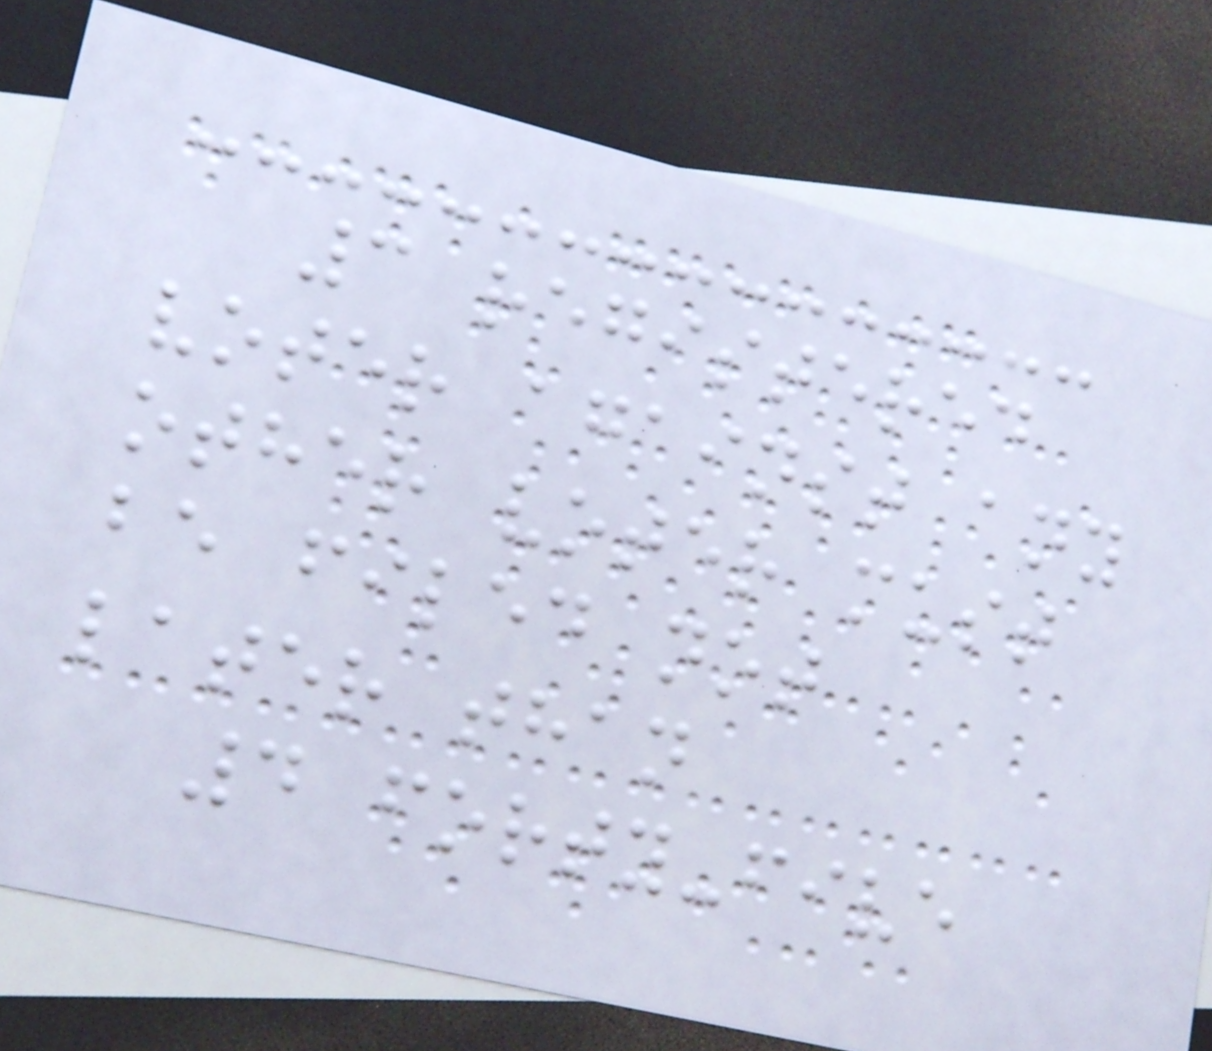3 registered
voter against any
other voter must
be filed not
later than
4 forty-five
